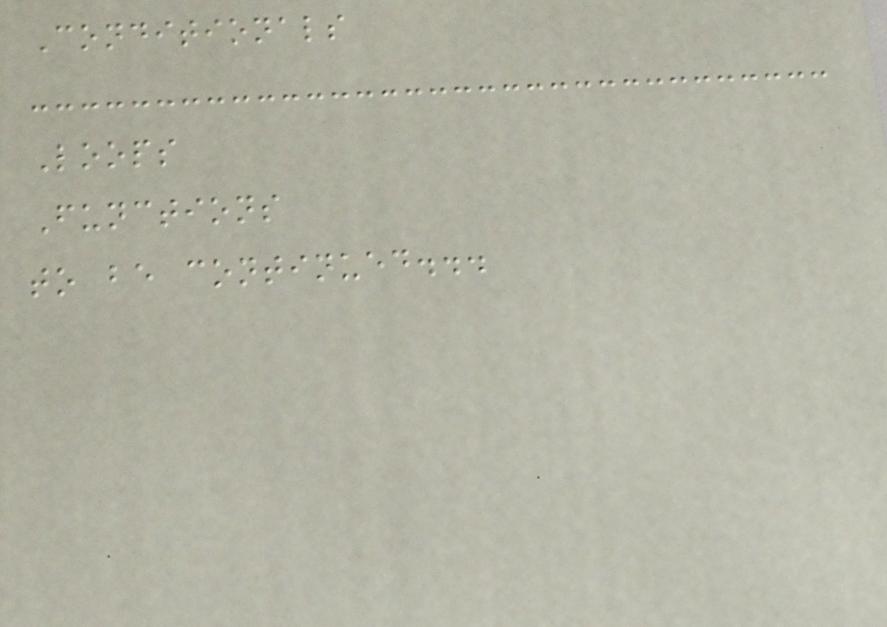Conditionals
Loops
Functions
to be continued...
